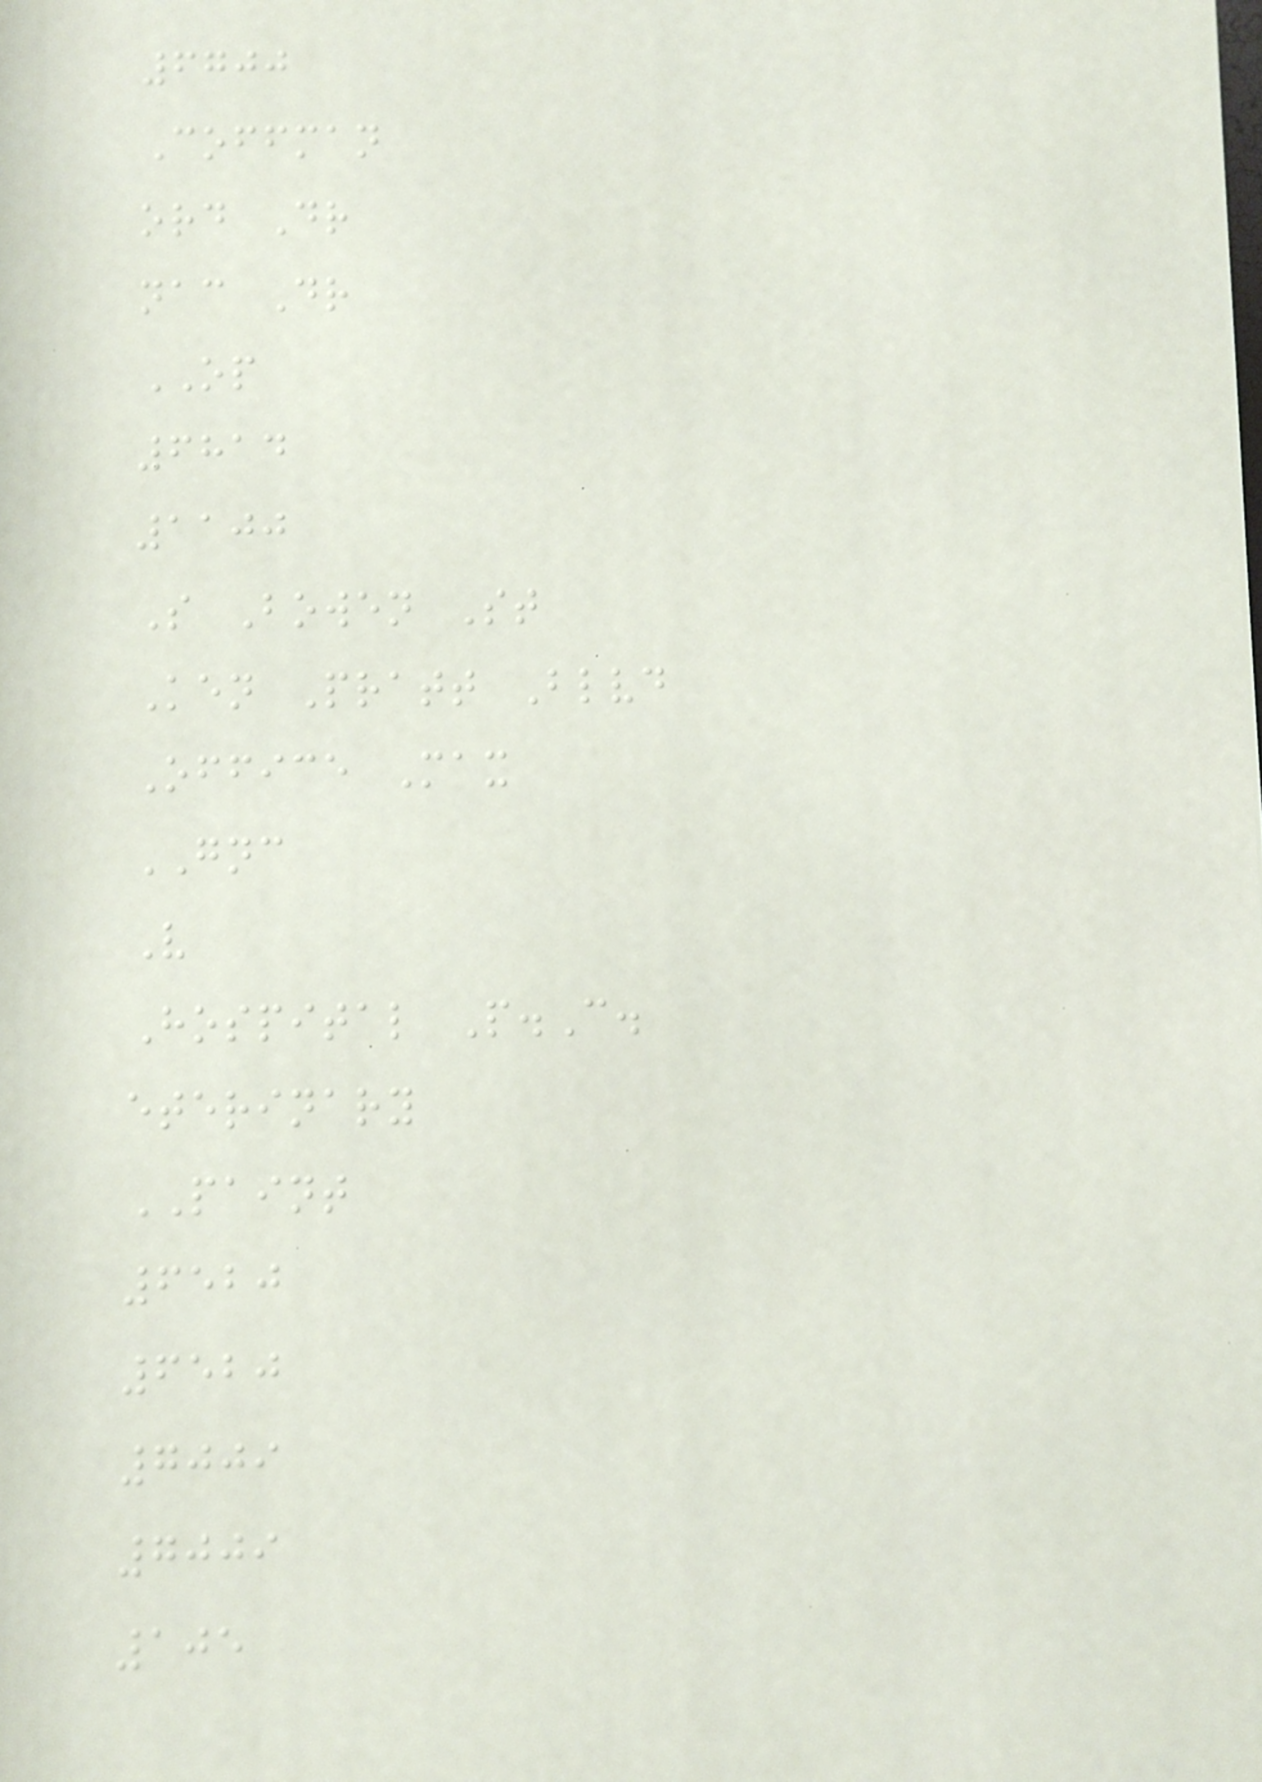6700
Coffman
ord Dr
nac Dr
OP
6814
1100
S Bowen St
Ken Pratt Blvd
Office Max
GNC
V
Hospital P.C.
eterinary
PAINT
6520
6520
7009
7009
105
